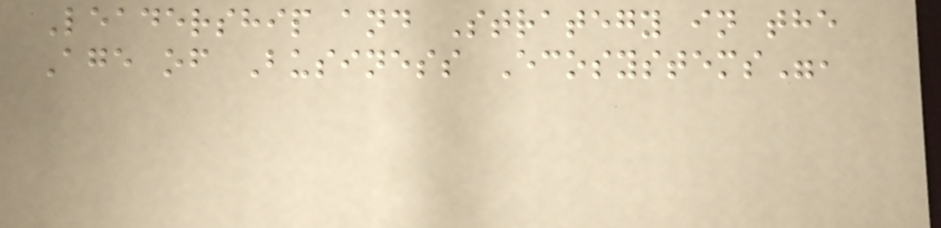Leadership and Strategy in the
Age of Business Ecosystems",
